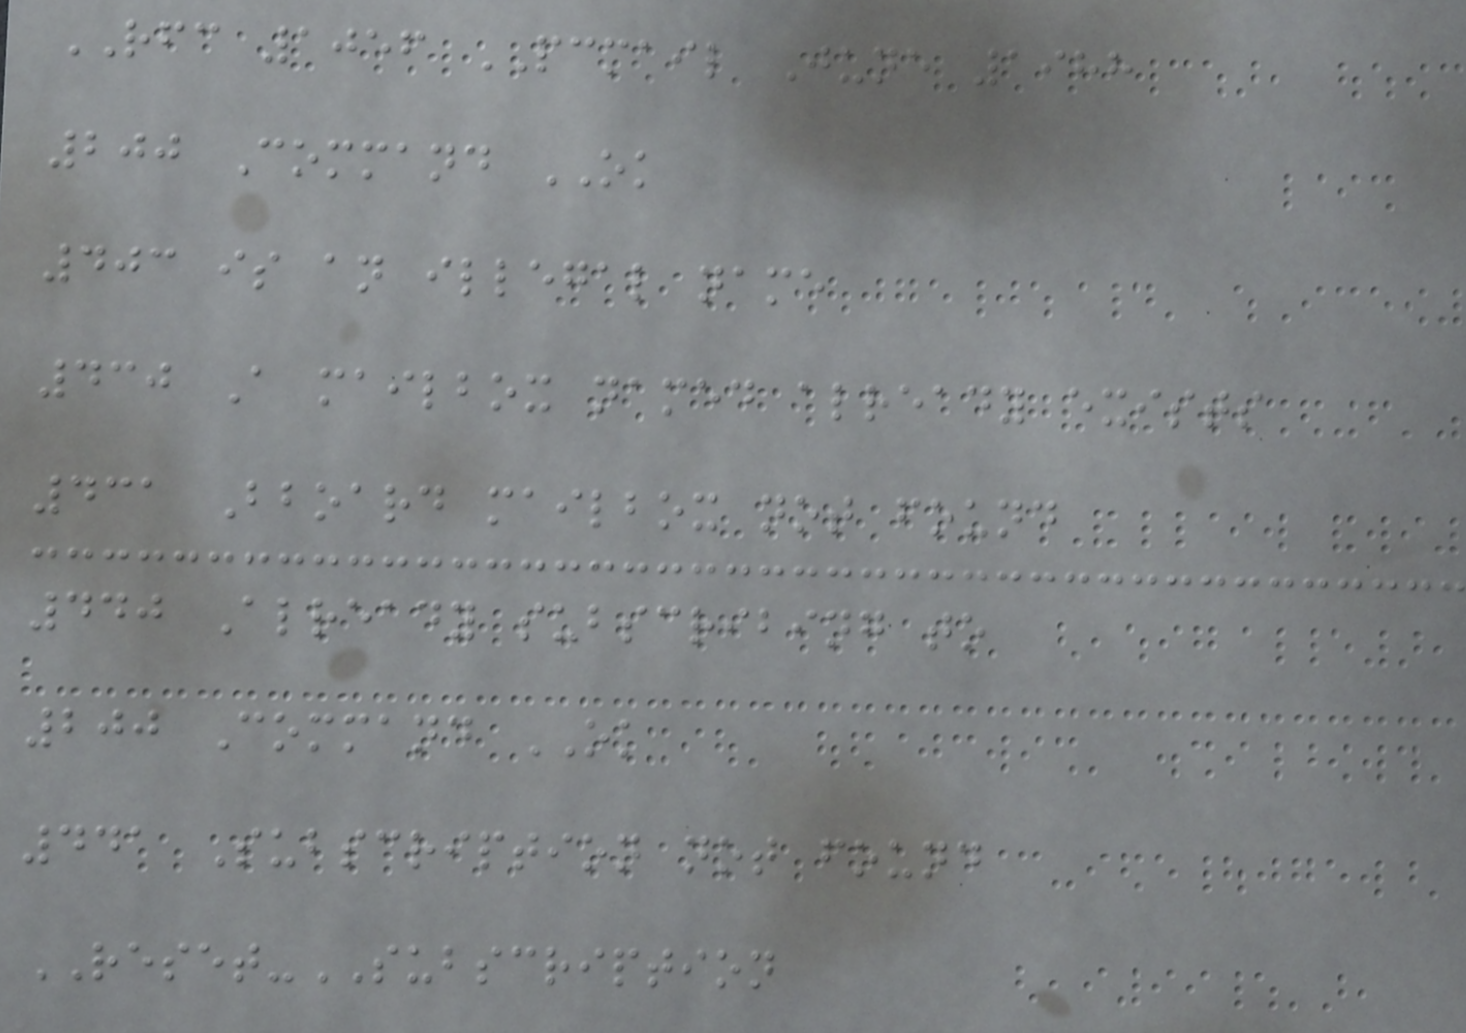RFC 1056 PCMAIL June 1988
200 Command OK
403 is an illegal name
430 A mailbox named already exists
431 Bboard mailbox not found
440 Already subscribing to
200 Command OK
441 Subscription not found
RESET-SUBSCRIPTION
